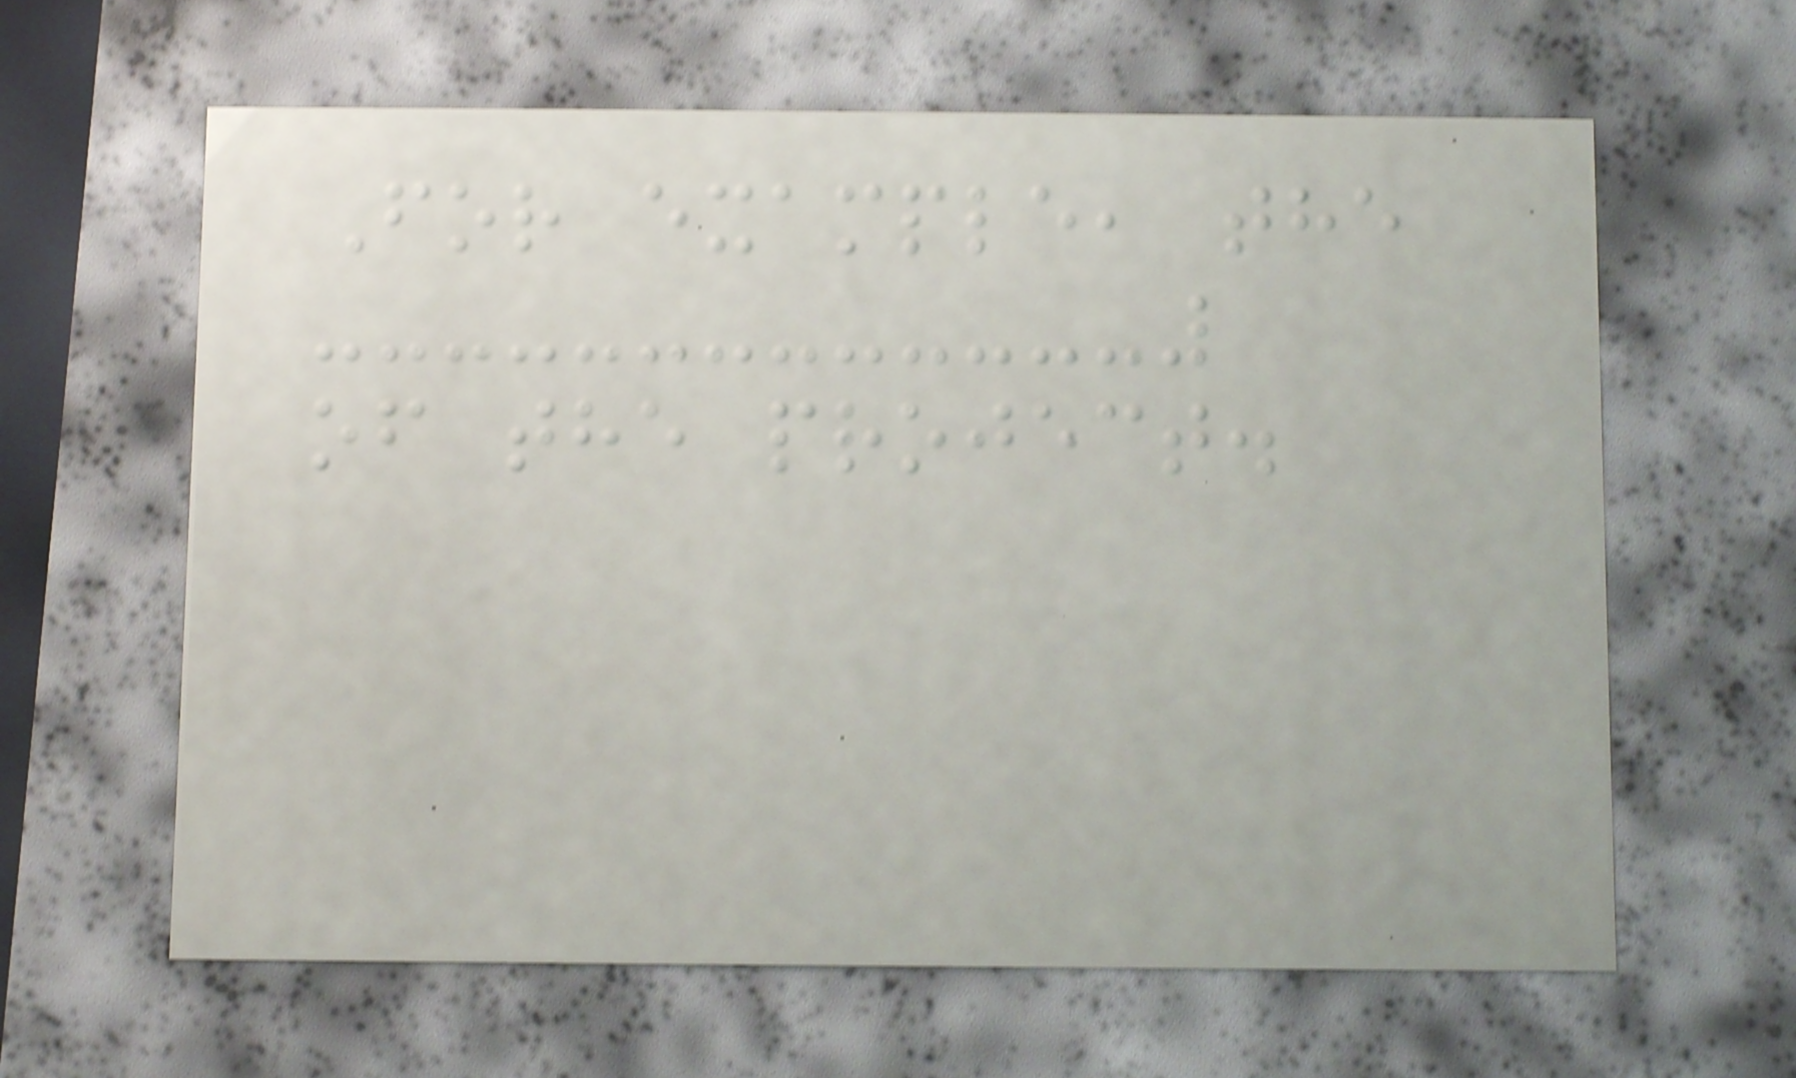For example, the
of the project.
